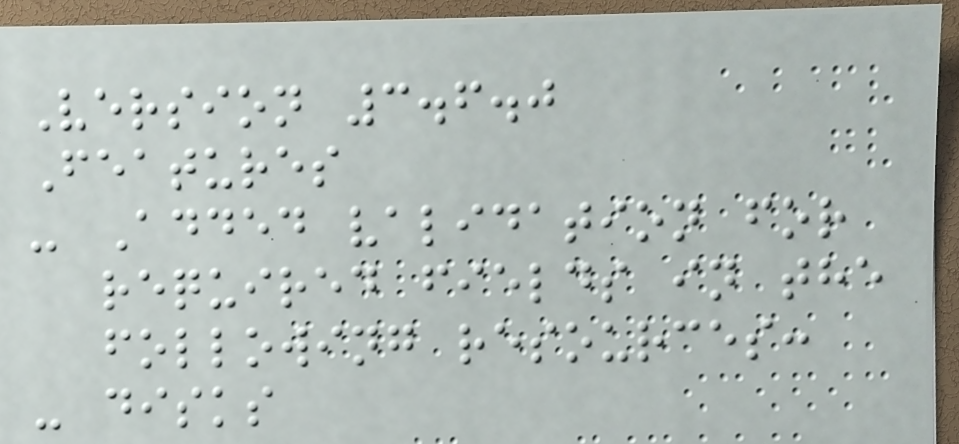Version 3.6.0
Features
- Added validation for
required fields in the
following resources:
- disks
